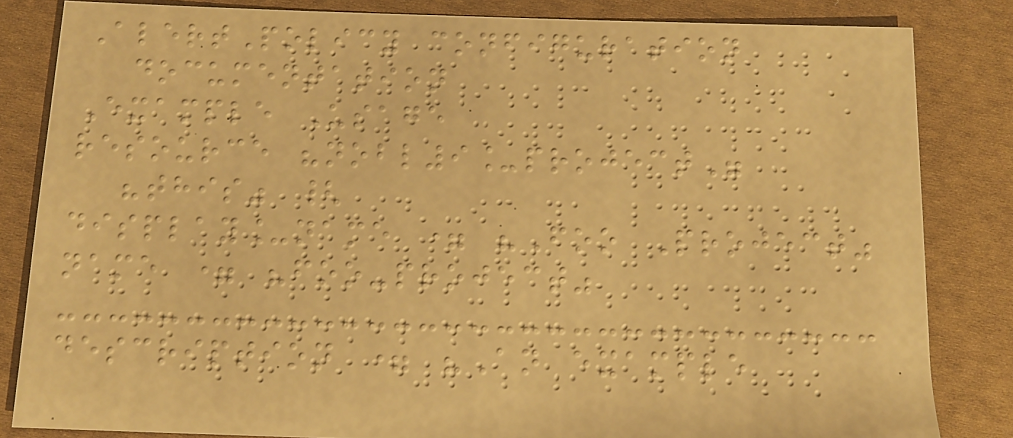AlertPolicy configuration
documentation
Example Usage
resource "nobl9_project"
"this" {
display_name = "Foo Project"
name = "foo-project"
description = "An example
